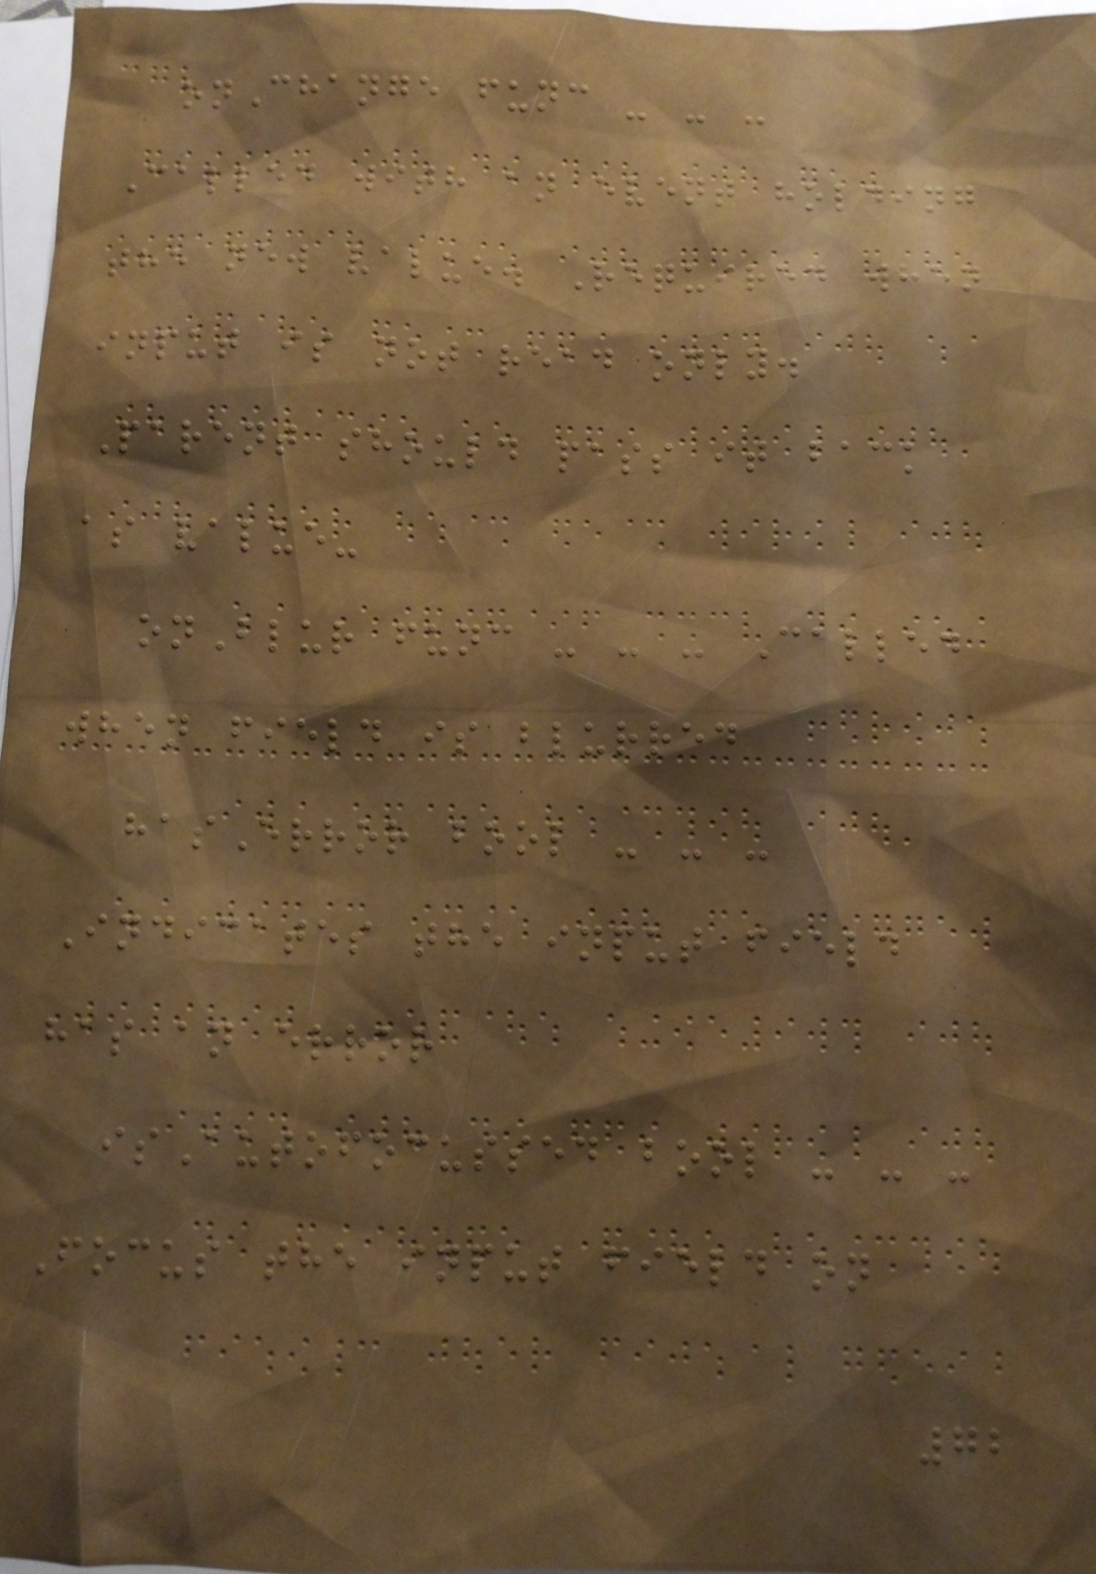onChange func - - -
Called with an event holding
the new value. Required when
input is not read only.
Parent should pass it back
as value-
onBlur func - - - Called
when field is blurred
hasError bool - - -
Indicates the input field
has an error
isAutofocussed bool - - -
Focus the input field on
72
